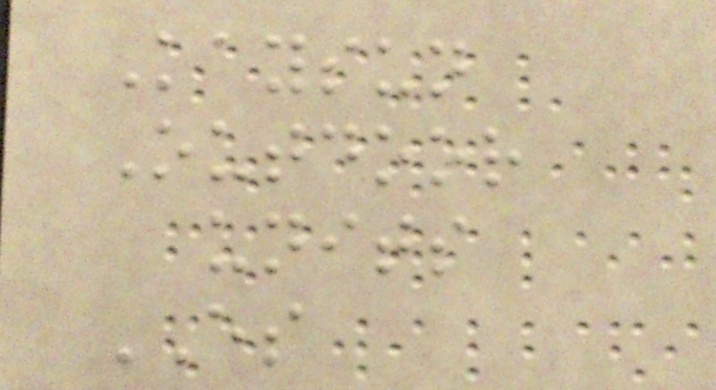Kaysun
Outdoor
units
ES
